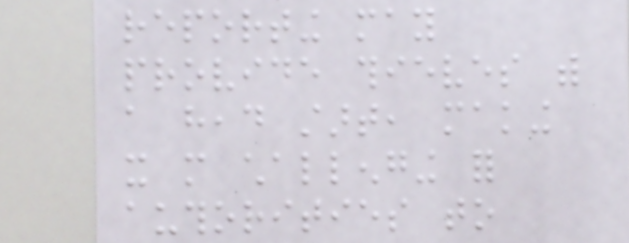reporting may
provide thieves with
a head start, making
it more challenging for
authorities to
